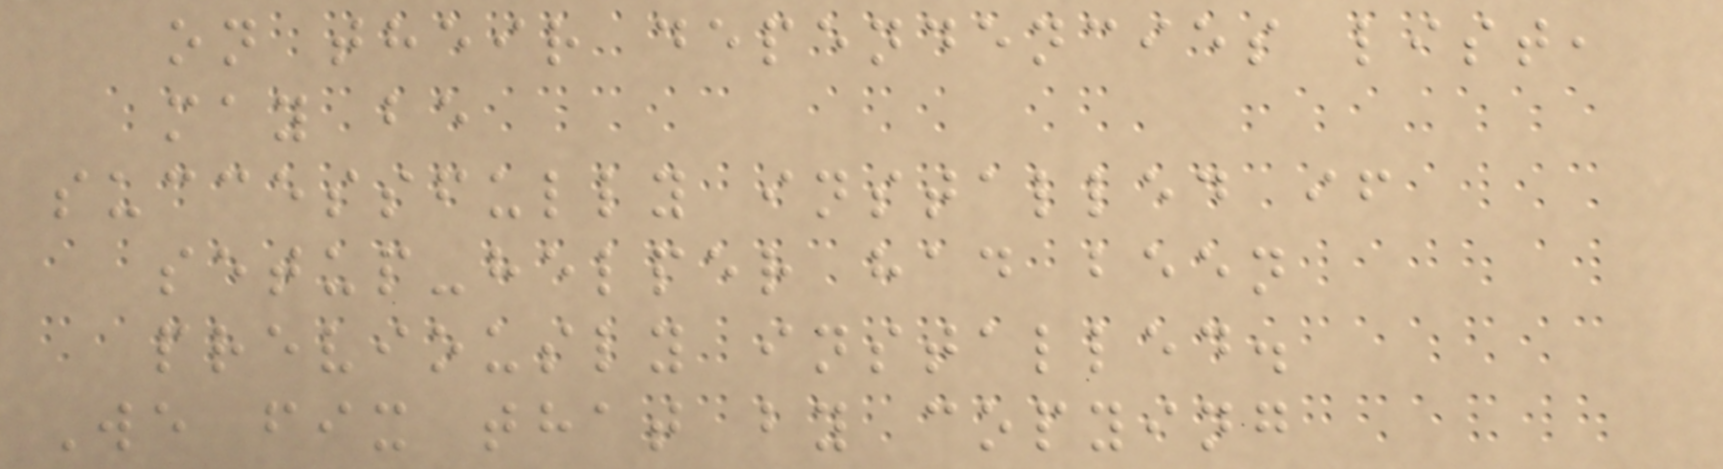on their dependencies list,
may be
successfully installed if
setup-helper had been
previously installed.
We fix that by copying
